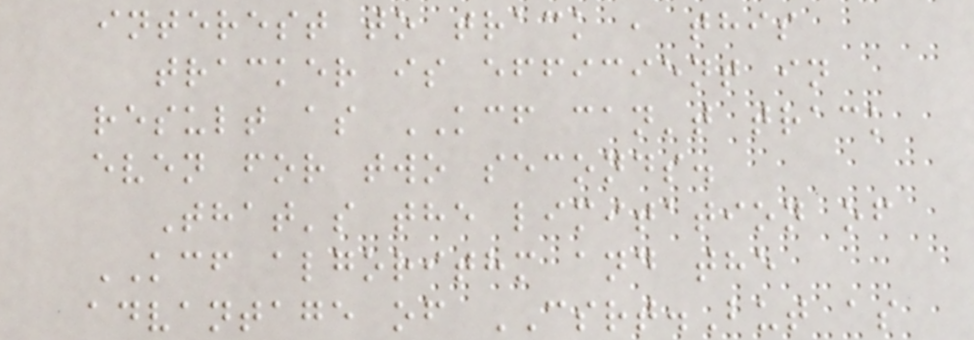interest to track , this
tracker is efficient in
result as KCF can't track
even for two seconds.
That's the limitation of
KCF algorithm and the
advantage of CSRT.But as
